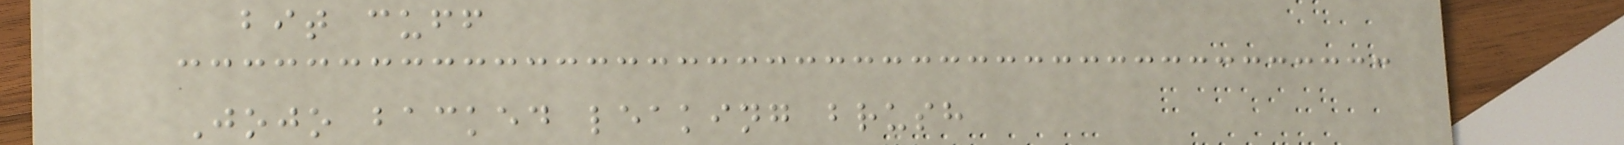bit cuff
Jojo backed leaking brush
